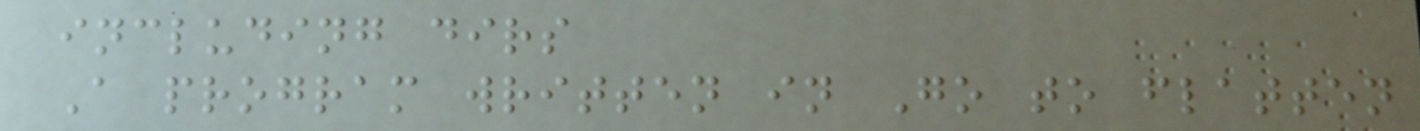including dirs
A program written in Go to flatten
